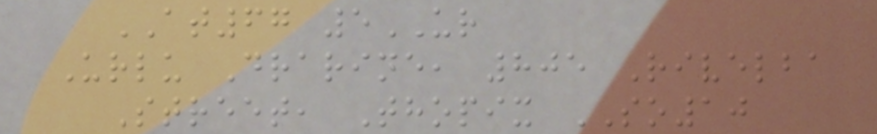AT67 5UR
Urlu Drarine, 805 Rivelba
Street, Thopix SO10
